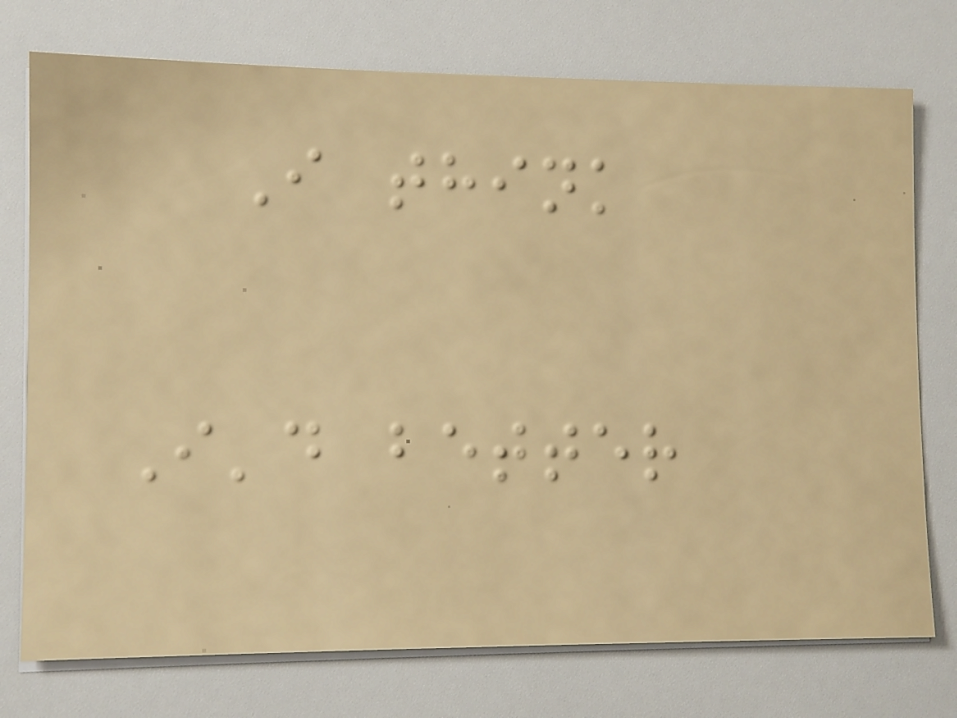I think
I'd better
